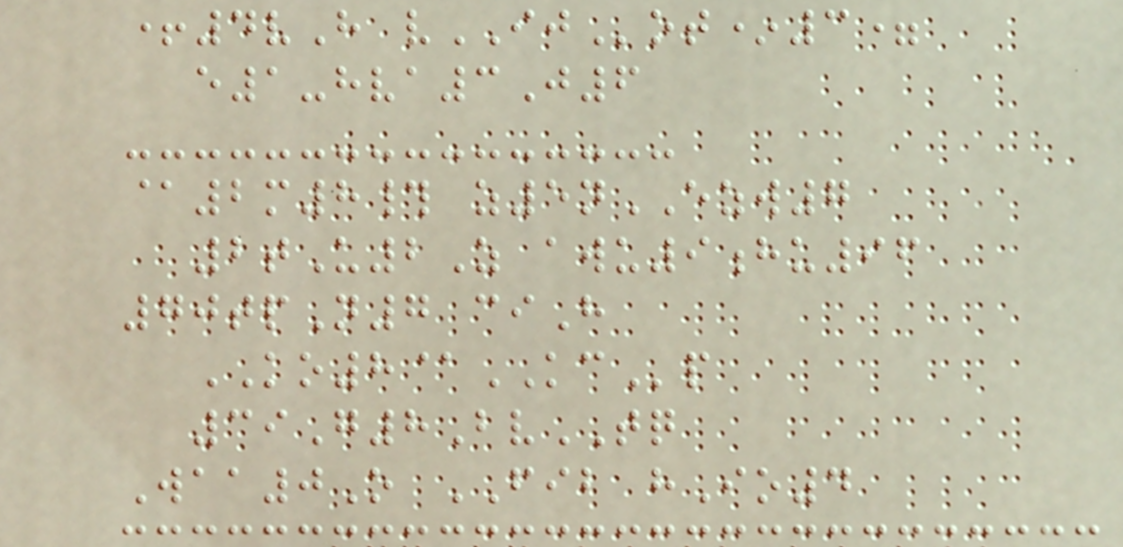+4vH vIJot*3=
e1-hva3J6
@2m8# z5nEZW7
2tU2Z awu9hu96
70tpN7 ciH
KO8@KCp
39G8BvTQ
Waa0O FIB hIo4
